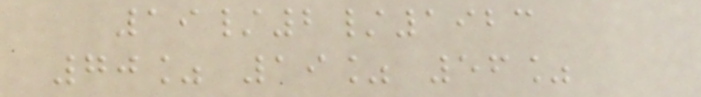19/2/1923
70% 19% 56%
